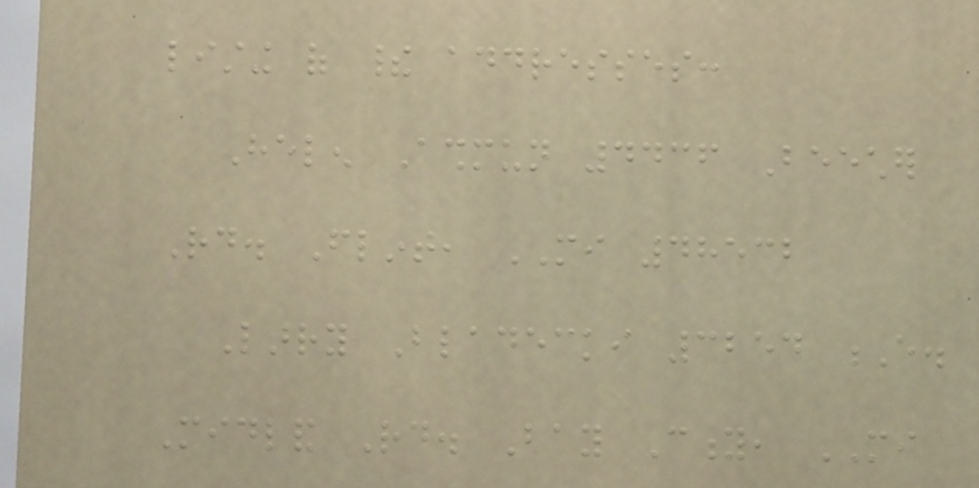listing of their addresses:
Helen Ashmun 4436 Beecher
Rd. Flint, MI 48532
Larry Bladecki 3254 E.
Midland Rd. Bay City, MI
